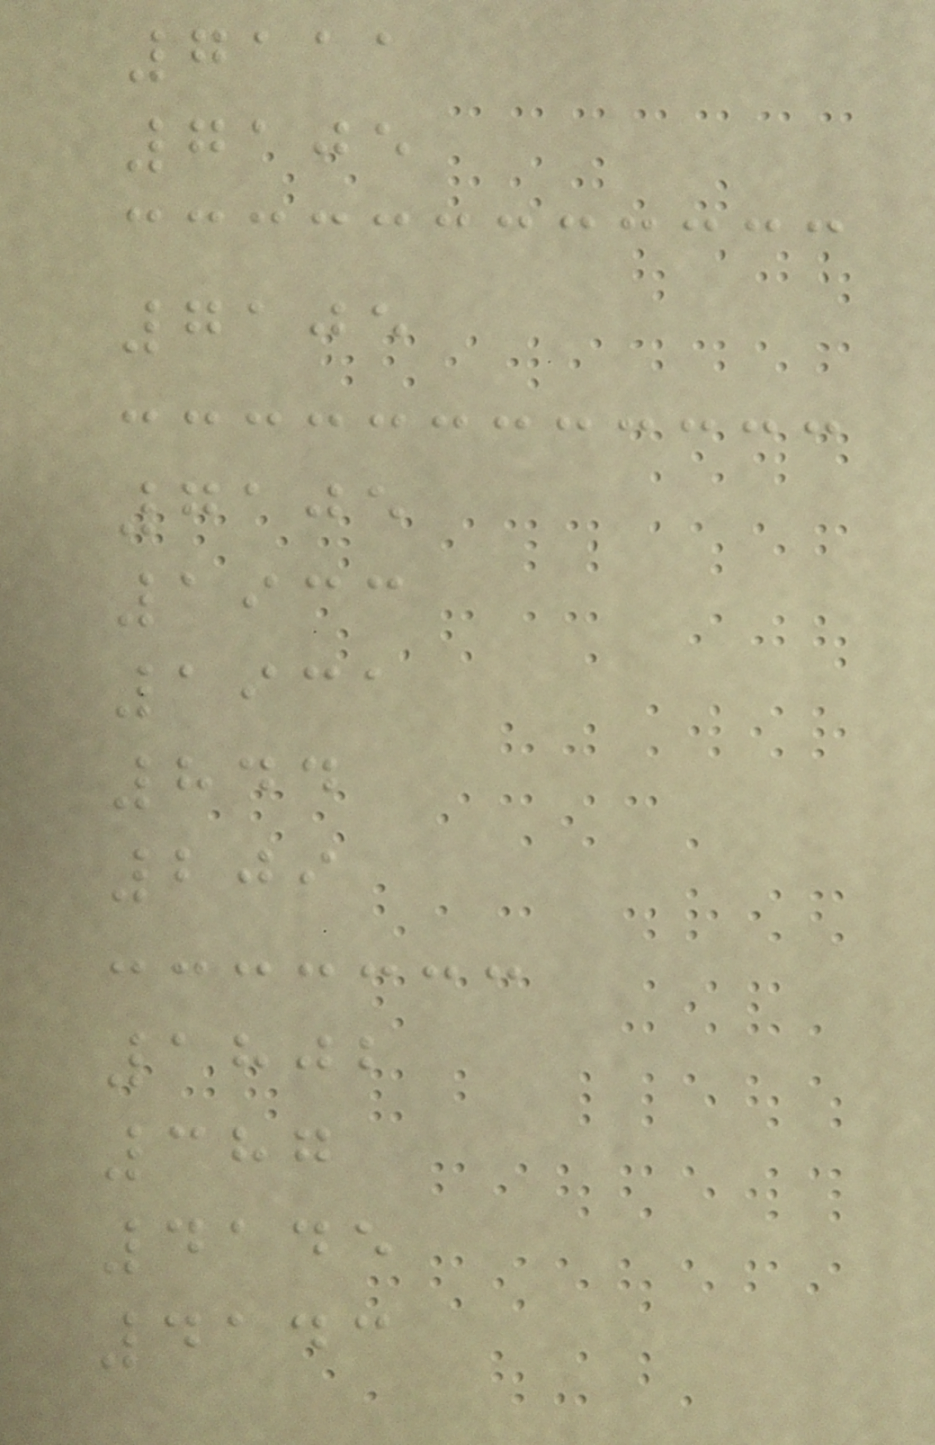7111
7105
7105
7105
1933
1931
844
209
1802
387
4145
4143
